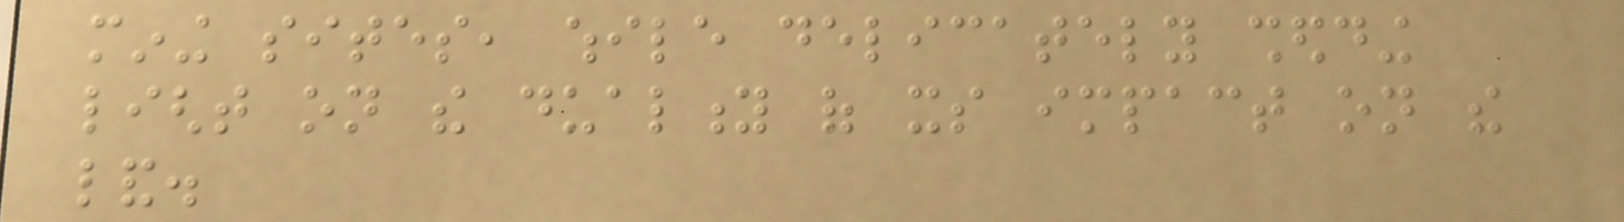mining sites, while delicately shedding
light on the duality of its impact on the
land.
